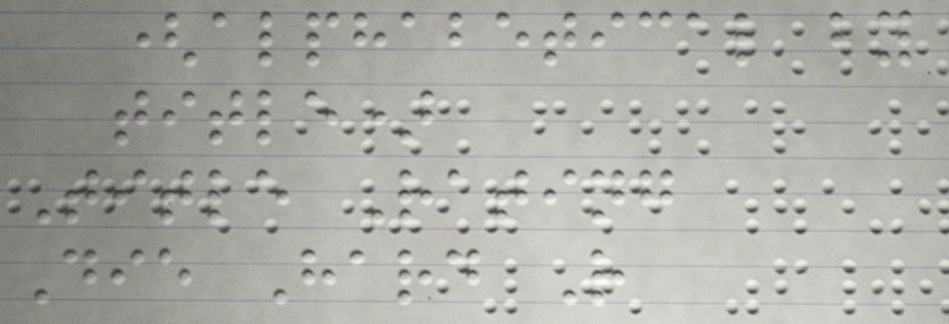(alphabetical by
title)
Title Rating
Die Hard R
